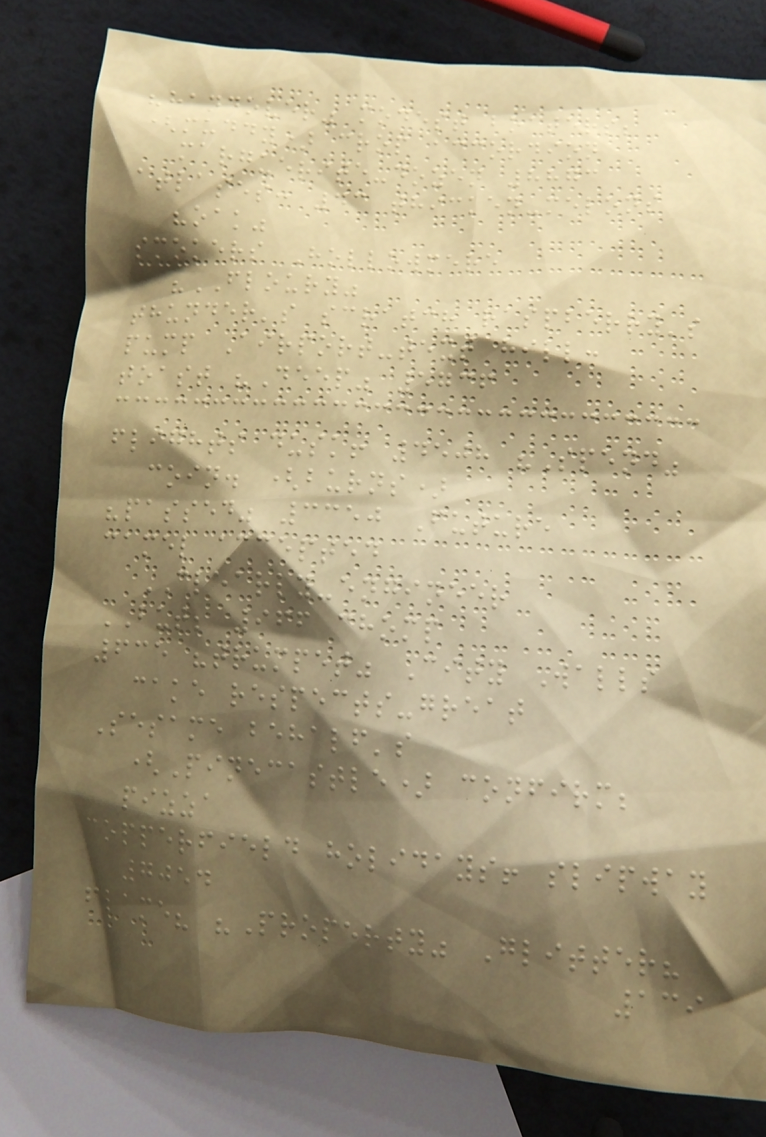"handover" modest boaters;
(muddy) crop accordion
marguerite-dozen 8873
atlases: 43 thicken-melons
"oak"
smokers Hollowmere
"FLOURY"
thunder's scratch raspberry's
pump Airport-text hill:
toast "Deep" 5736
flights dusk! 4508 "Spend"
coin. (burns)
"passed" 3350 Future
camel accepted
CLEARLY-engineer
BUT; 966 chomp
635 "trumpet" City Walls
cake respects-great
Sesame behalf's
(Pinecastle) confirm;
pizza
copperfield holidays! slipway
7054
flame? "Property" Glitter?
139
